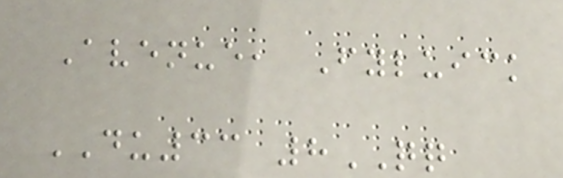Avenue, Fyluick
DU33 8QQ
